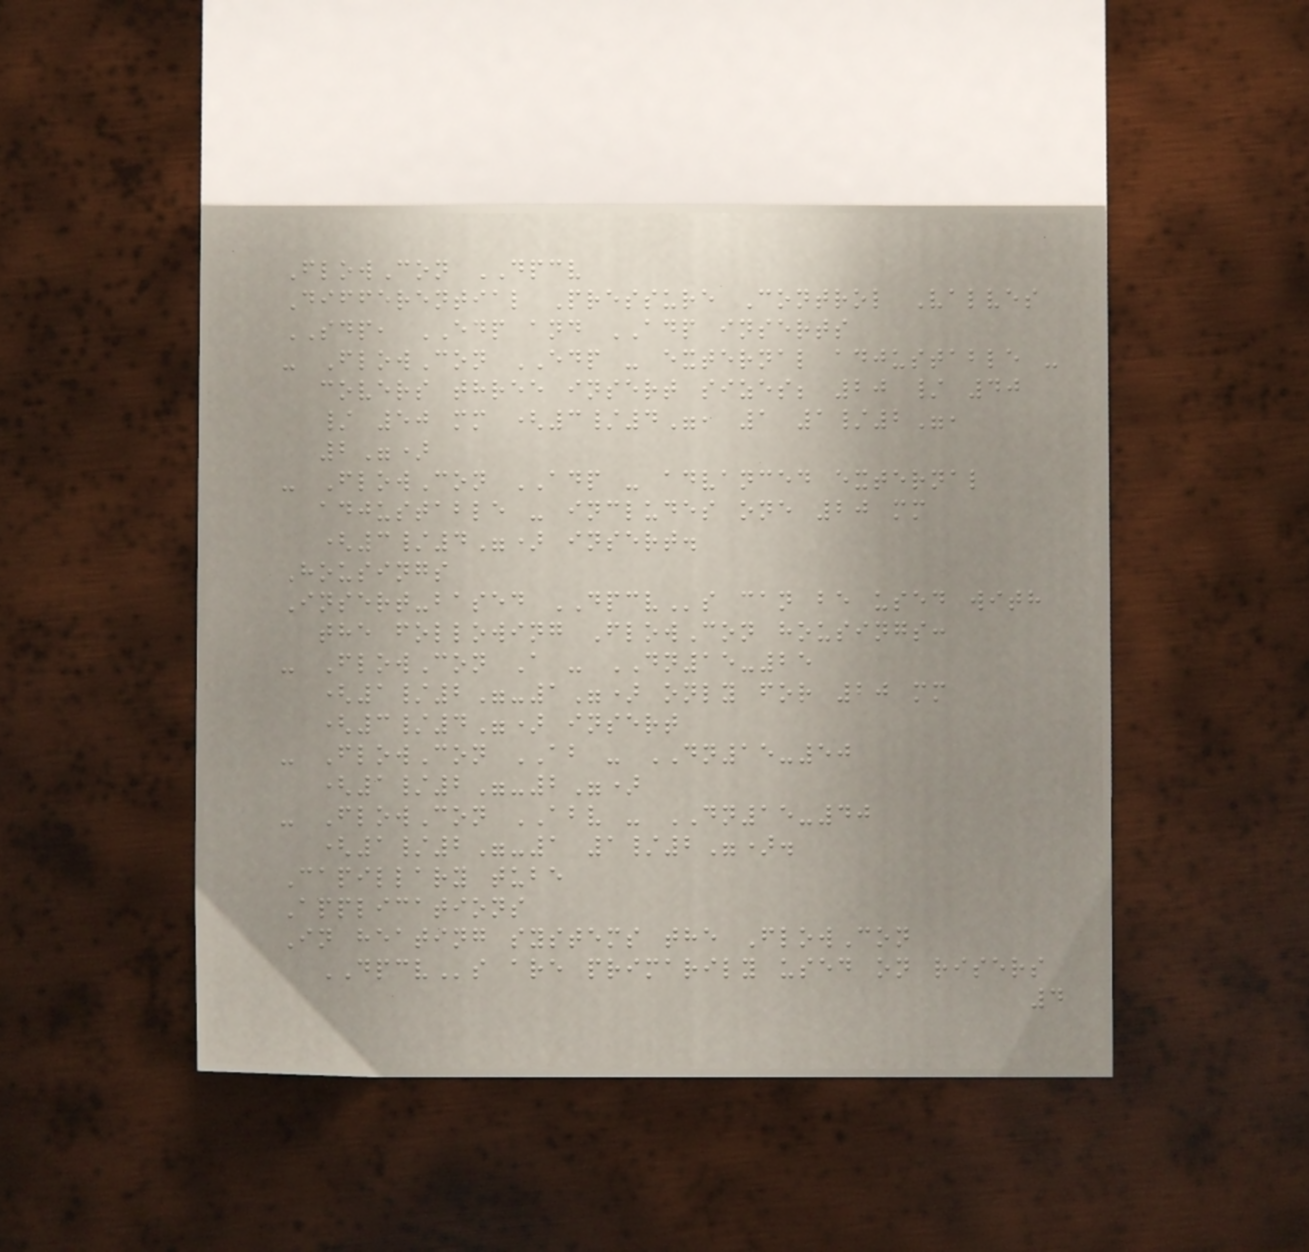FlowCon DPCV
Differential Pressure Control Valves
SDP, EDP and ADP inserts
- FlowCon EDP - external adjustable -
covers three insert sizes; 20 / 40
/ 50 mm (3/4", 1 1/2",
2")
- FlowCon ADP - advanced external
adjustable - includes one 20 mm
(3/4") insert.
Housings
Insert-based DPCVs can be used with
the following FlowCon housings:
- FlowCon A - DN15-25
(1/2"-1") only for 20 mm
(3/4") insert
- FlowCon AB - DN15-50
(1/2"-2")
- FlowCon ABV - DN15-40
(1/2"-1 1/2").
Capillary tube
Applications
In heating systems the FlowCon
DPCVs are primarily used on risers
4
